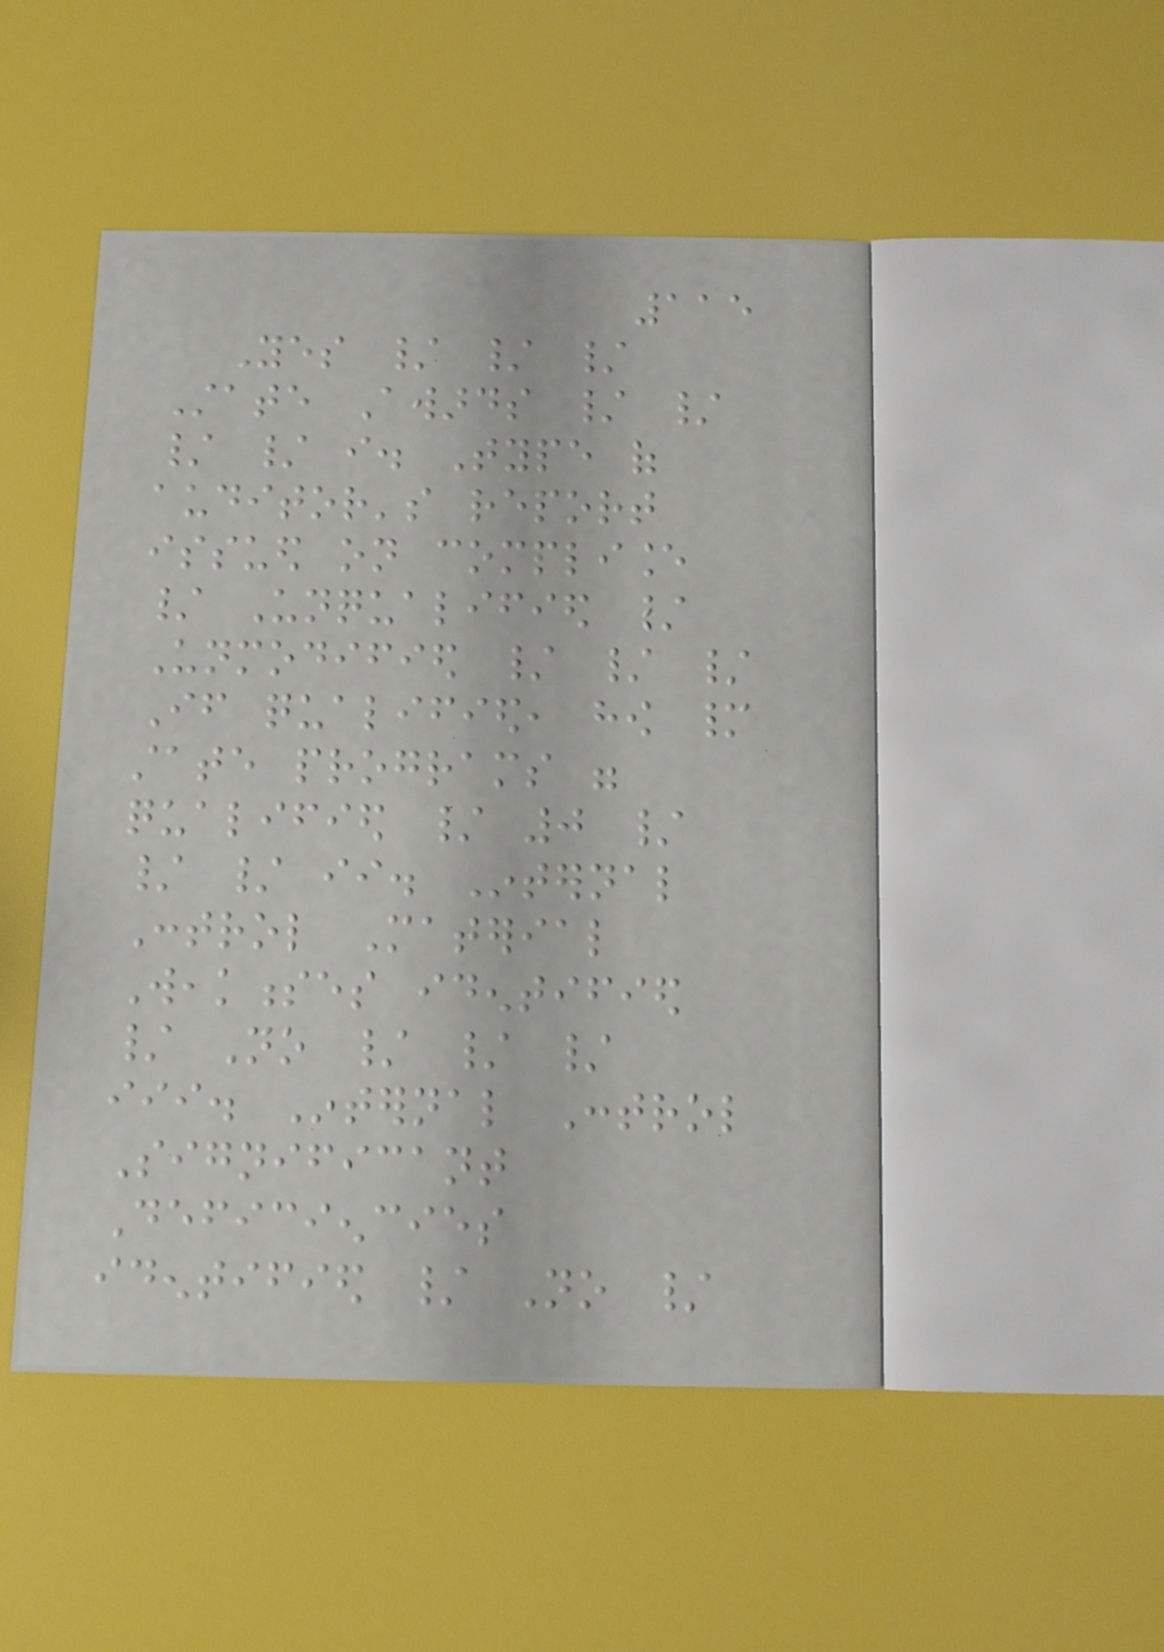115
Yes / / /
State Awards / /
/ / i. Type of
auditor's report
issued on compliance
/ Unqualified /
Unmodified / / /
If qualified, how many
state programs were
qualified / 0 /
/ / ii. Internal
Control Material
Weaknesses identified
/ No / / /
iii. Internal Control
Significant
Deficiencies
identified / No /
